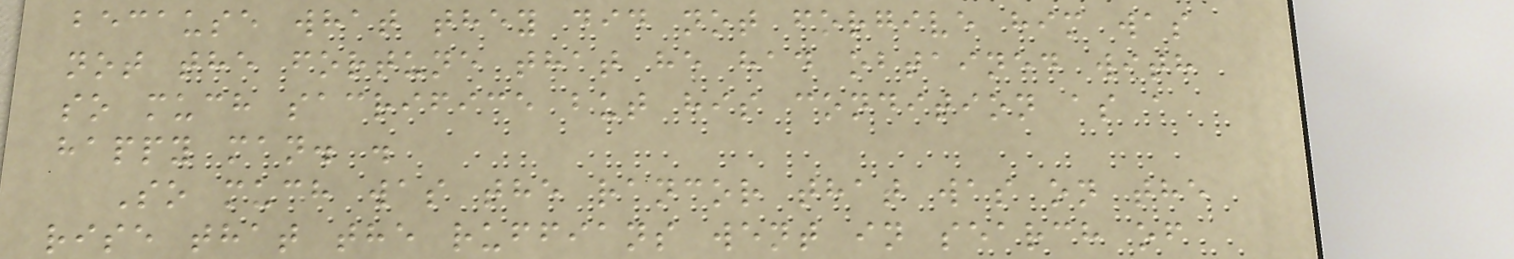because what they did not forgive him was
not the fortune that he had obtained with
so much sacrifice but his condition as a
happy man. .
So much was the rancor that was on the
rise that the ruffians went in search of
